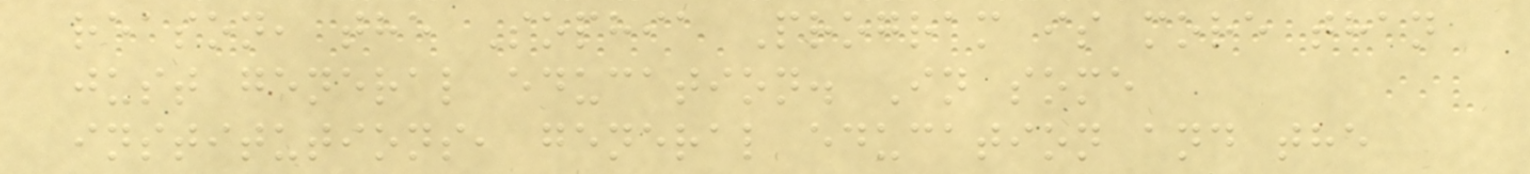reason, the Sophia Program is more than
just general education. In some
institutions, general education and the
